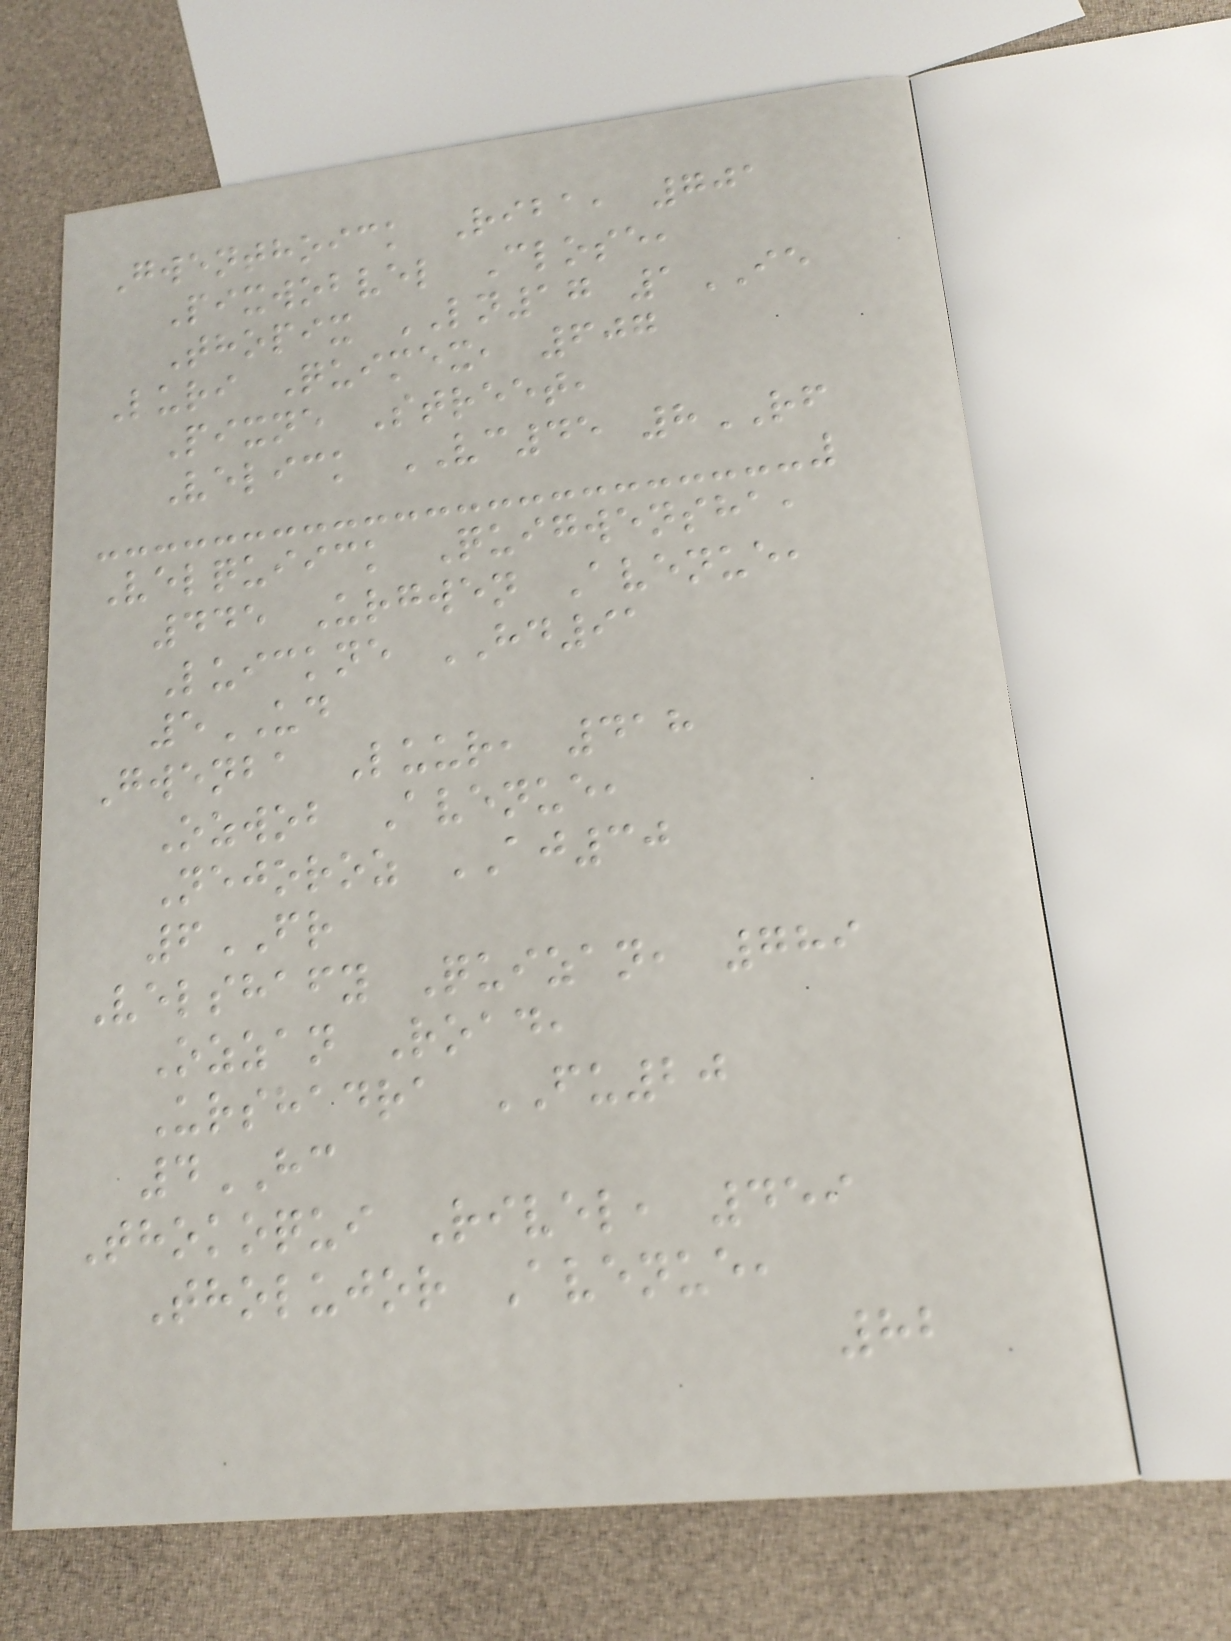Gwenthoick Riba, 701
Pixwobvel Close,
Thopix LN17 1IE
Luri Quimex, 607
Pixne Street,
Velick VC45 8RF
Velquiick Quigwensha,
445 Urgwen Avenue,
Luickne HD91
5UD
Gwenba Luur, 418
Ozwob Avenue,
Nejoroz AJ30
6FR
Velshafy Quizan, 789
Ozzan Road,
Urshadra FU20
4HC
Thokoqui Rivel, 459
Tholujor Avenue,
82
